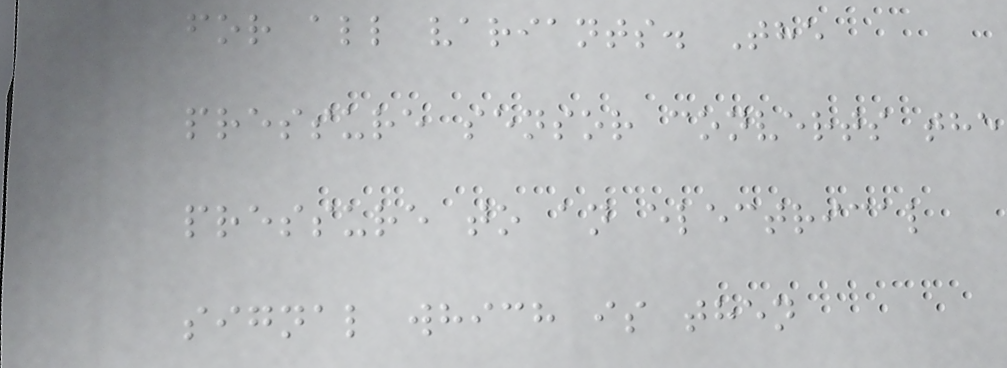for all variants. The
pressure sensor converts the
pressure to an electrical
signal which is then
